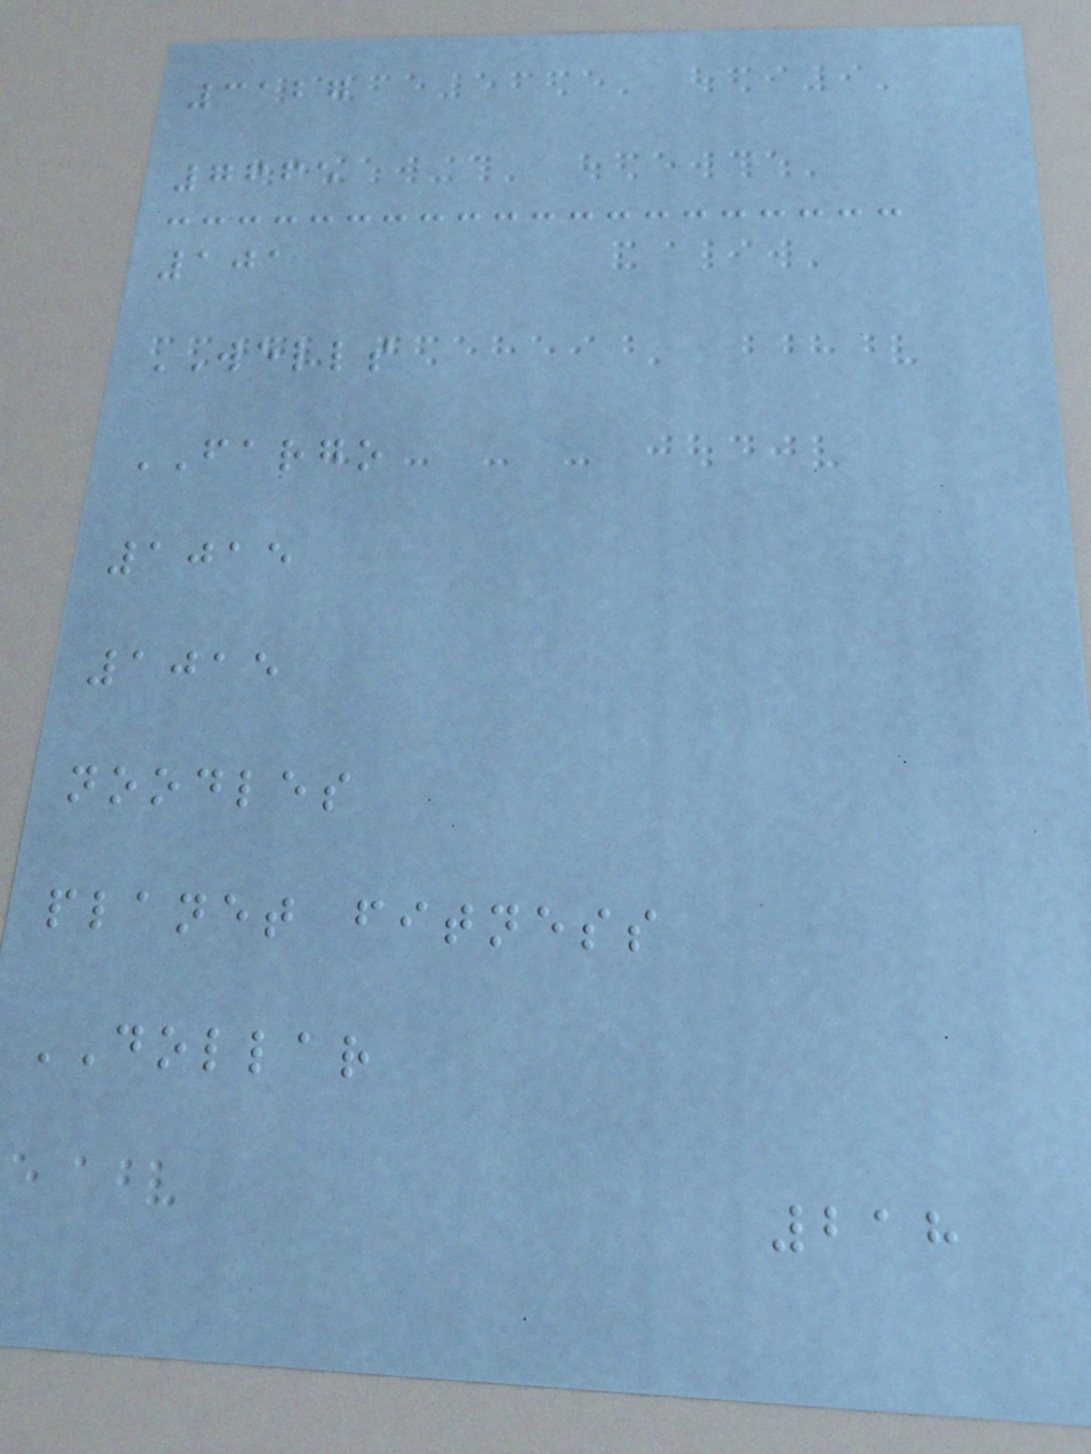3127
7665
101
WELLS
FARGO
1015
1015
noodles
planet fitness
DOLLAR
218
